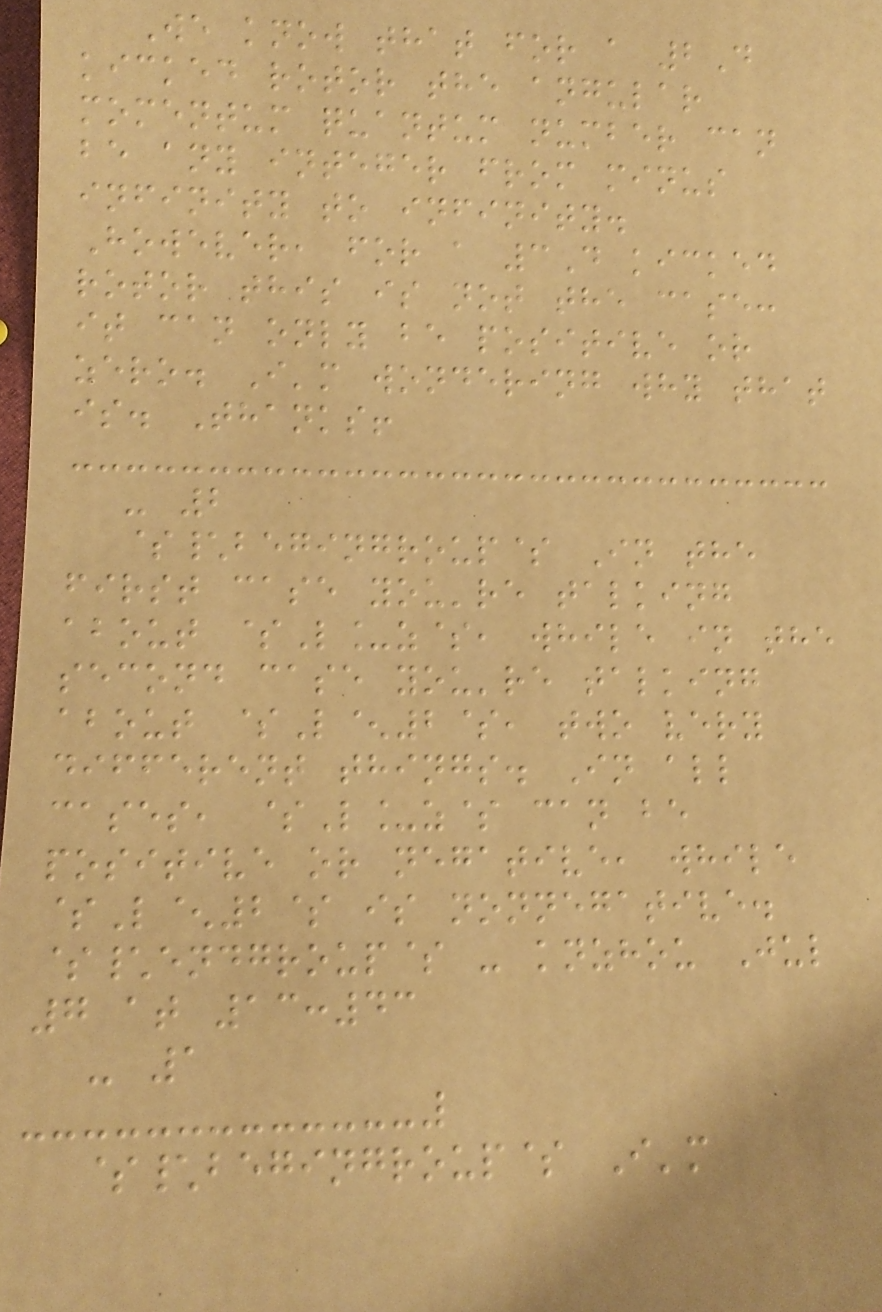We know that for a 2D
kicked rotor the angular
momentum quantum number can
be any integer from minus
infinity to infinity.
However, for a 3D kicked
rotor this is not the case:
it can only be positive or
zero. I'm wondering why that
is. Thanks!
- 2
$\begingroup$ In the
first case you're talking
about $L_z$, while in the
second case you're talking
about $L^2$, two very
different things. In all
cases, $L_z$ can be
positive or negative, while
$L^2$ is nonnegative.
$\endgroup$ - knzhou Jul
7 at 13:43
- 1
$\begingroup$ I'm
